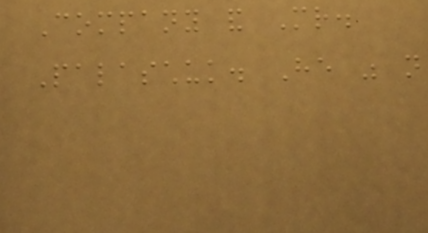Company and Mr.
Palaschuk. He was not
